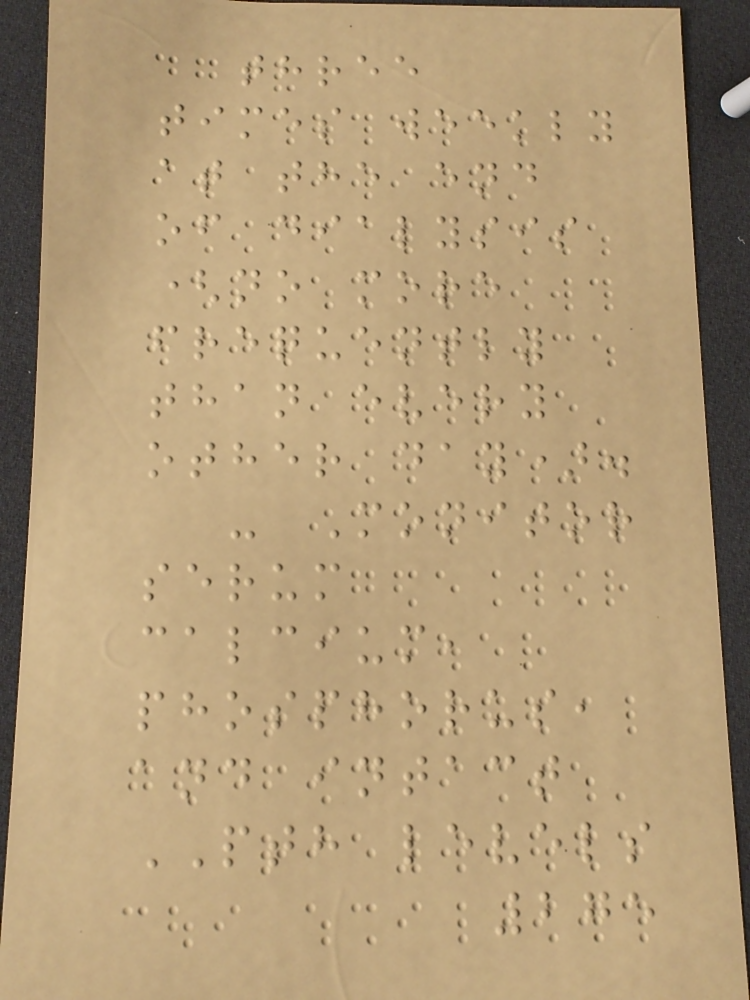three
times weekly
at the end
of dialysis
(no more
frequently
than every
other day).
- Monitor
serum
calcium,
phosphorus,
and intact
PTH levels
275
